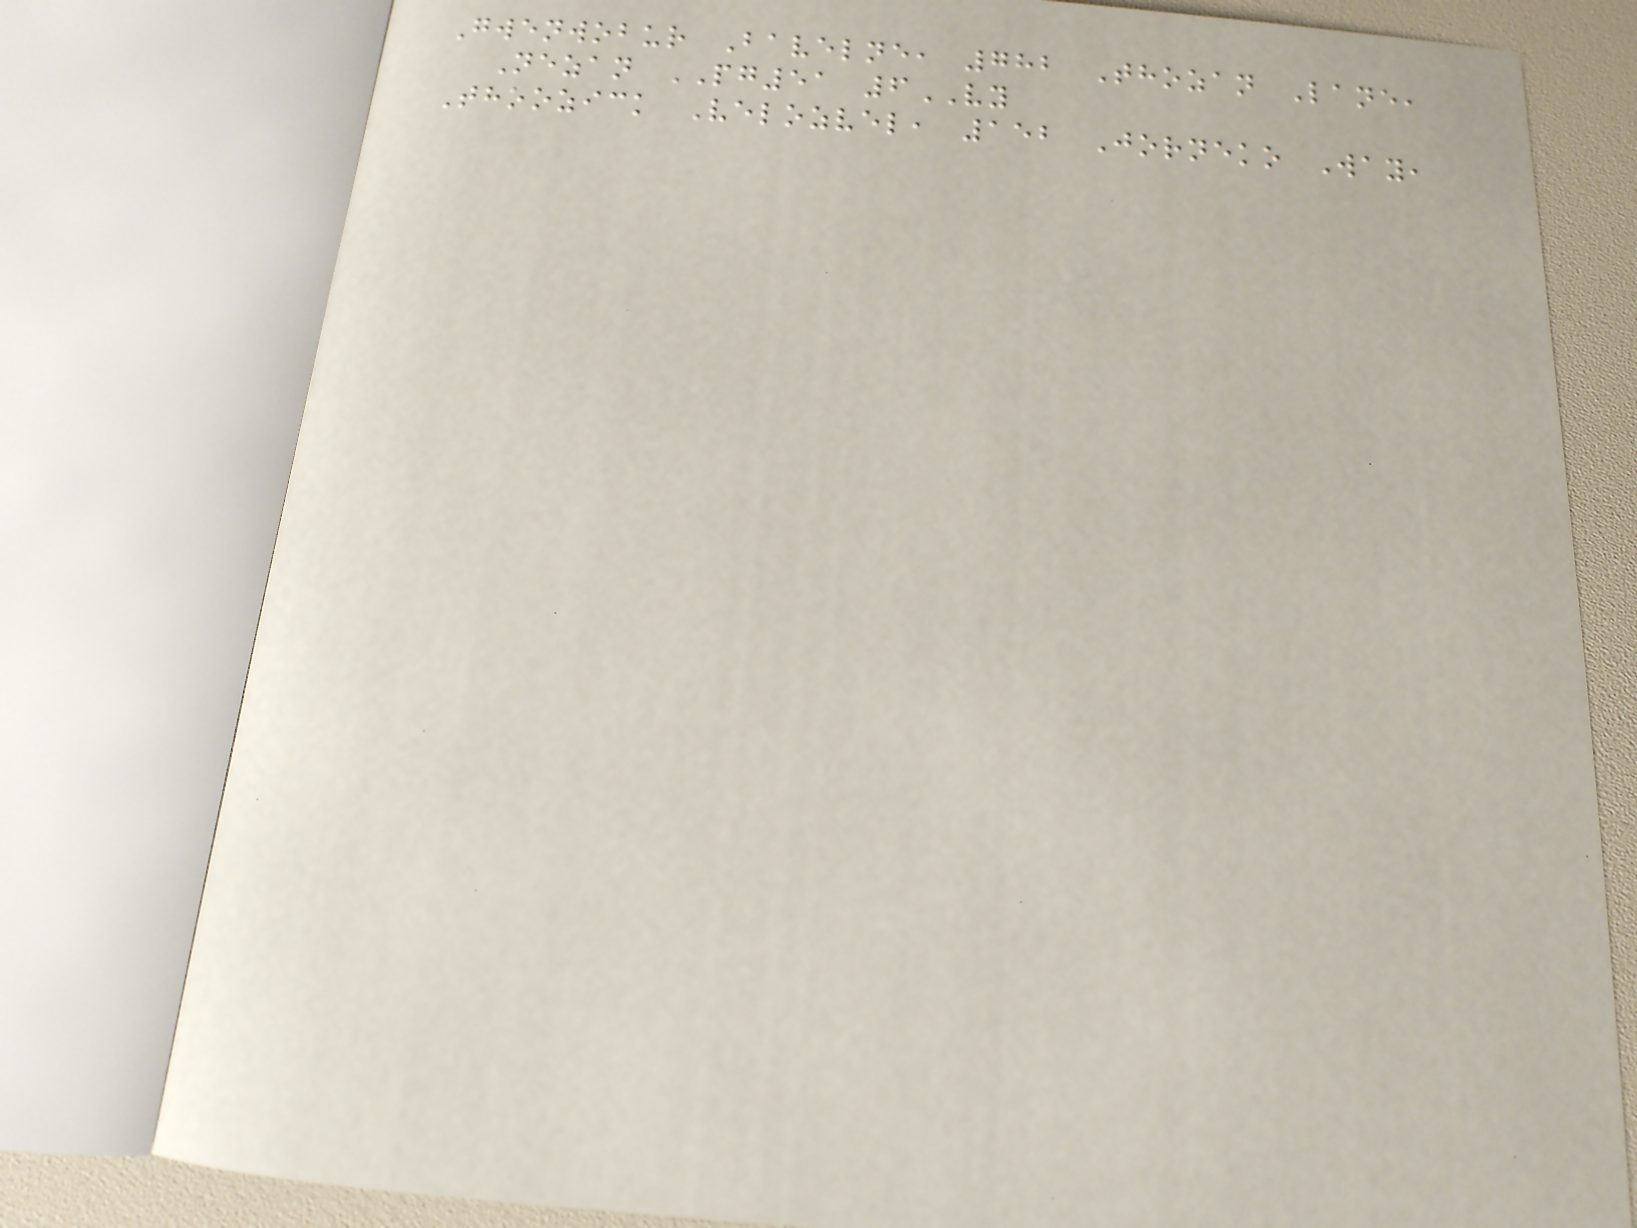Gwenwobur Bavelne, 782 Thozan Lane,
Nezan PG51 6VY
Thoozick Velozvel, 152 Jorneko Way,
